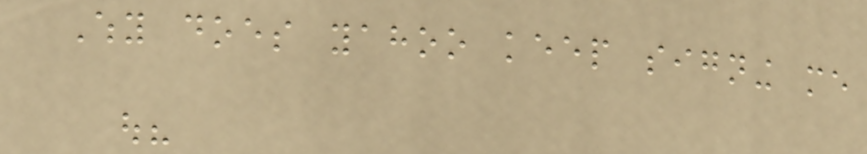Why does yahoo keep signing me
out?
